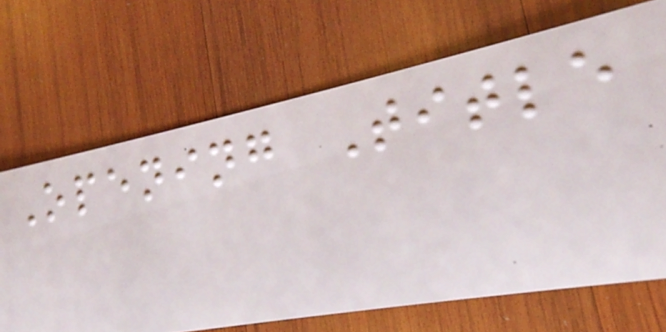Opening Title
